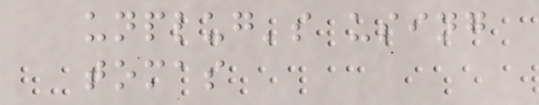unplug's using
tomas
